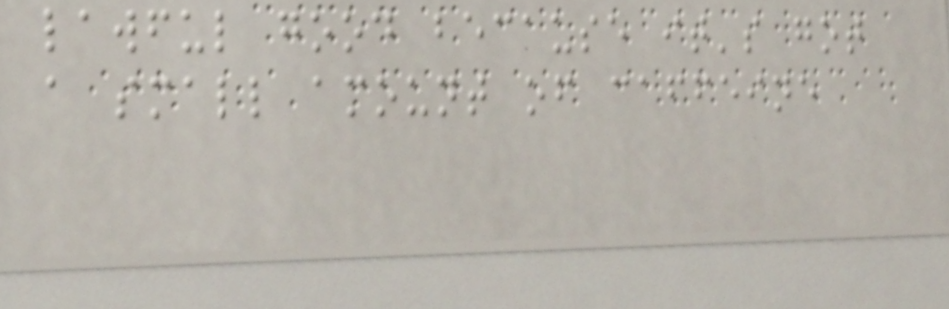lawful good because it's got
a small amount of caffeine
